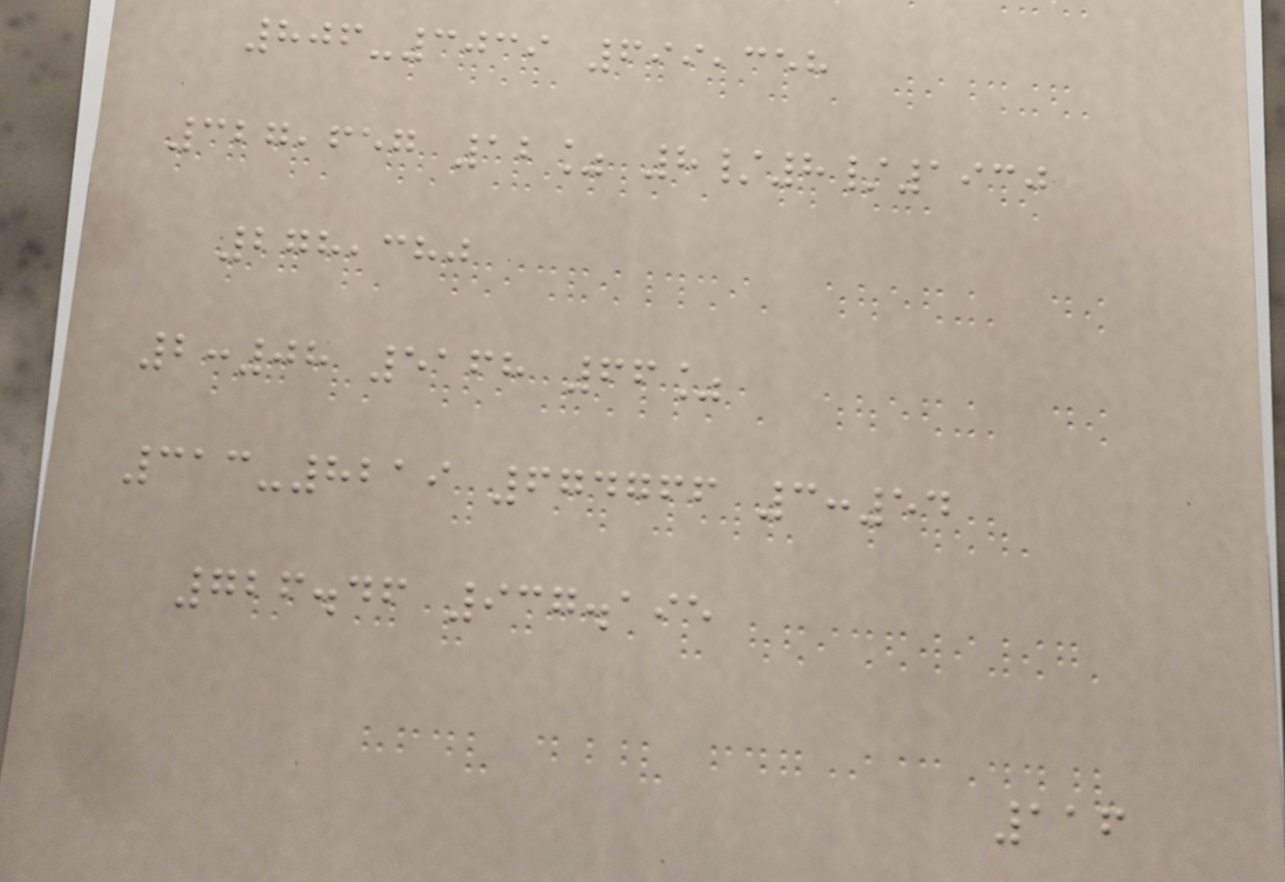806-3039 699,358
327,657 12% 8/8/1930
278,380
2:08 5168 66%
313-8219 674766 3:54
726.46 937.195
116
